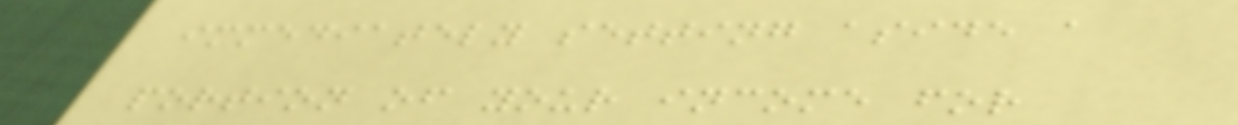immediately setting aside a
portion of your income for
